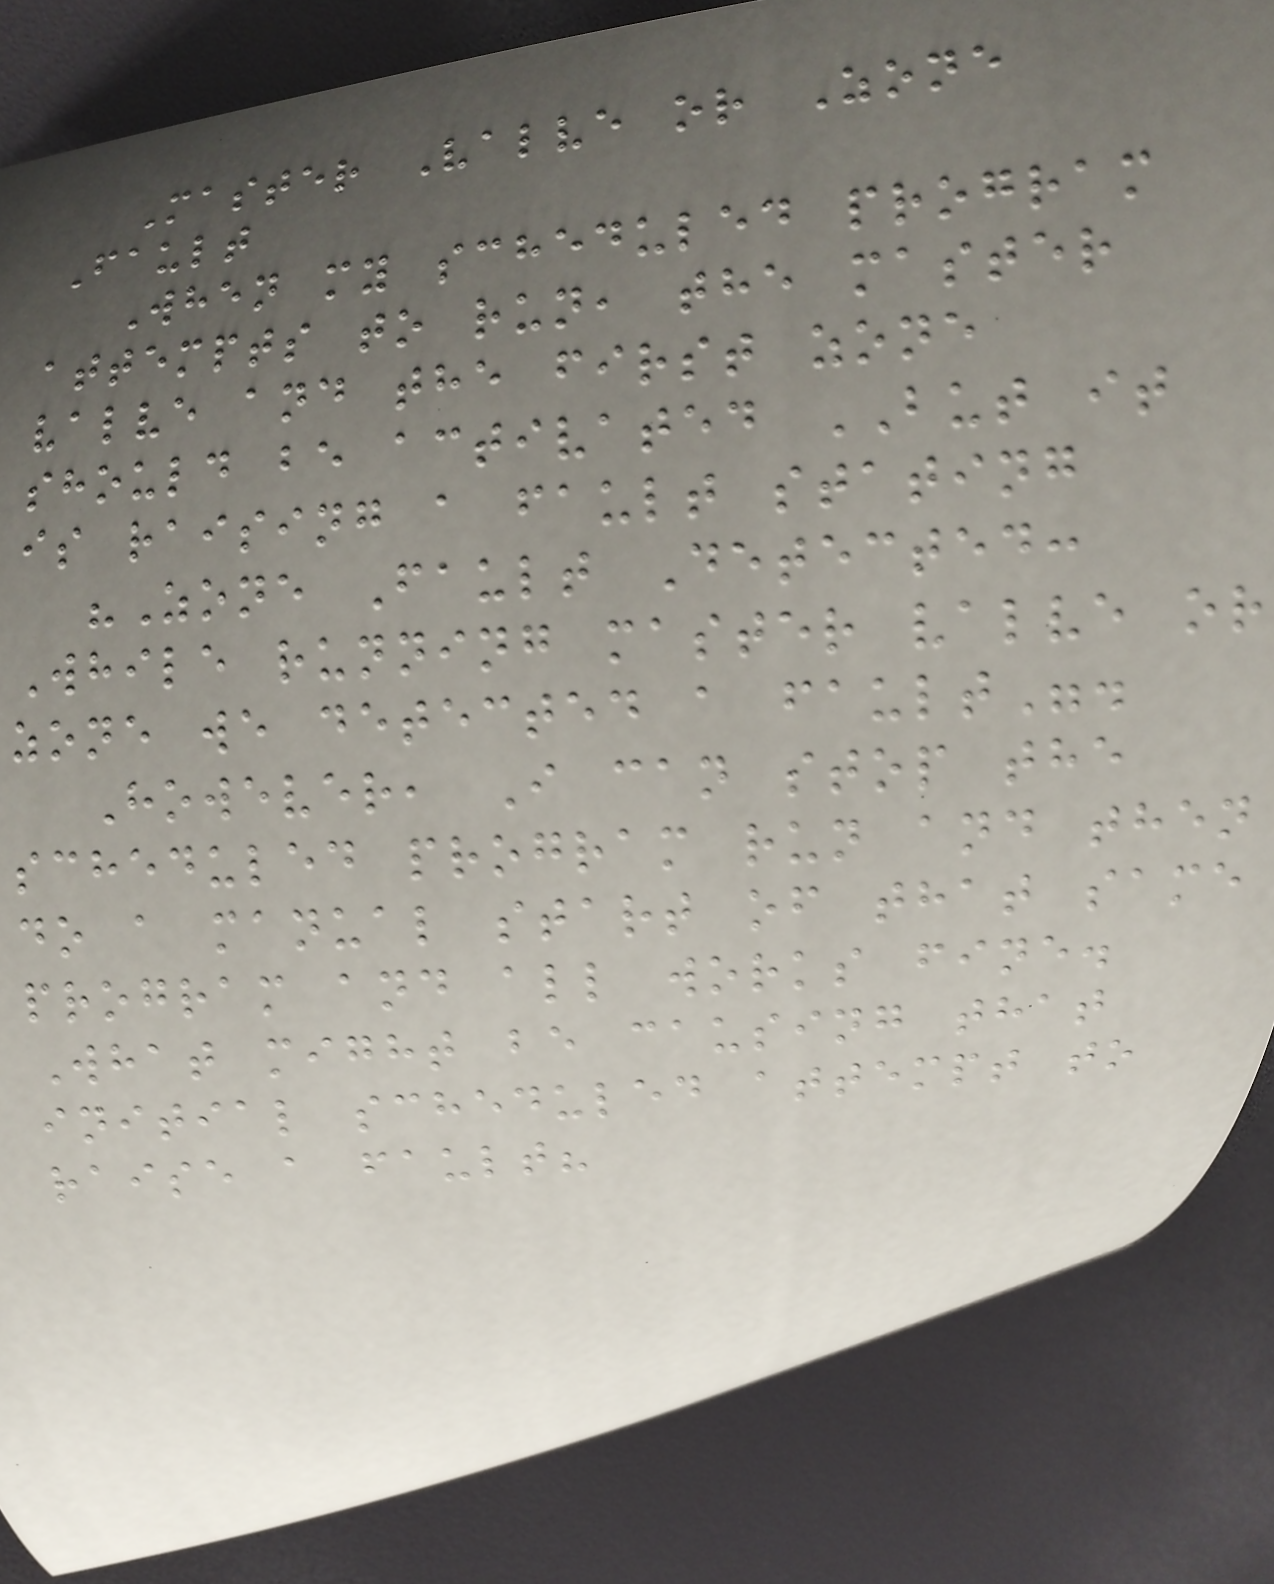Master Valve or Zone
Fault
When my scheduled program
attempts to run, the master
valve and the first zone
should be activated BUT it
is raising a fault stating
"Zone Fault Detected:
While running master valve or
zone we detected a fault".
However, I can stop the
scheduled program run and then
do a manual start of that same
program and all works fine.
What might be causing that
initial scheduled attempt to
raise a fault?
